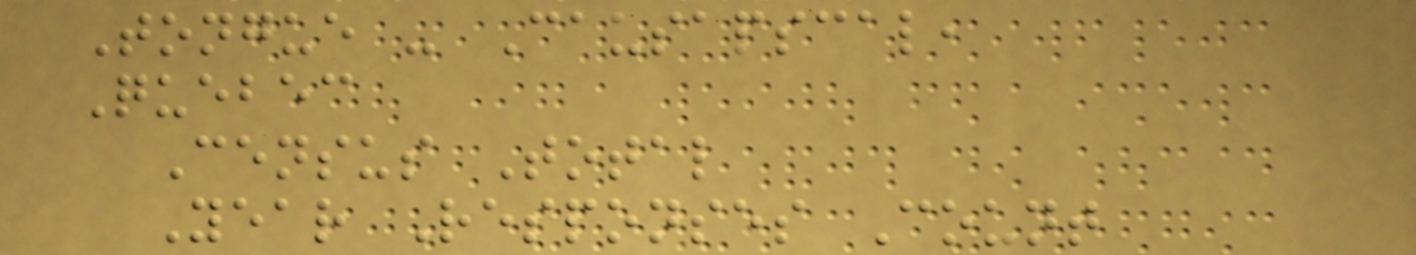Tongue - Causapscal,
Quebec
Census Total
Year Responses Count
